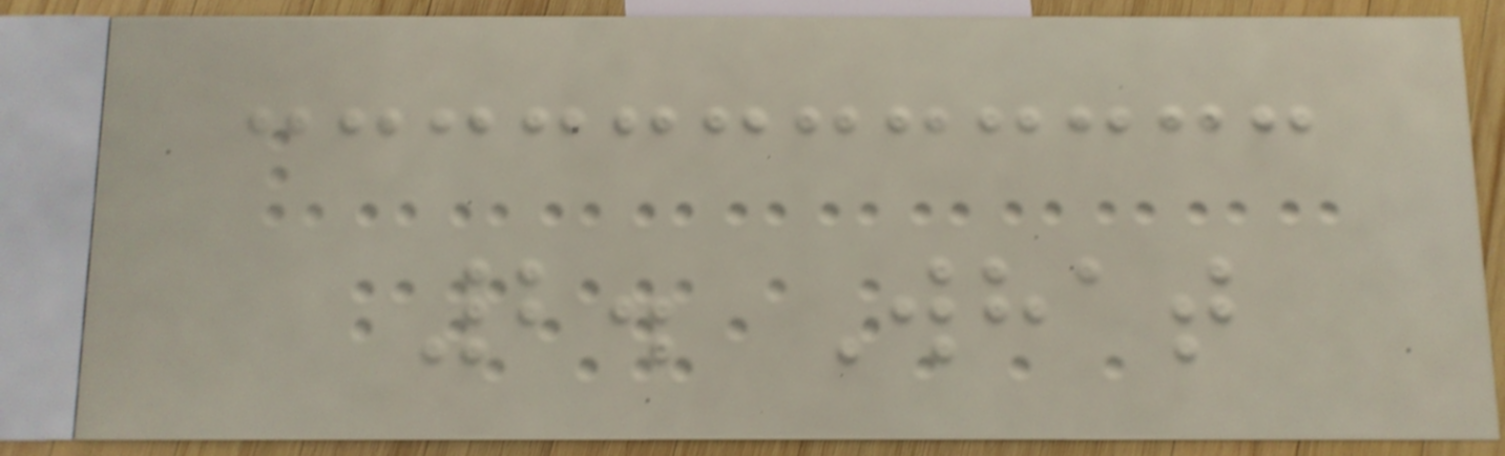2. What
